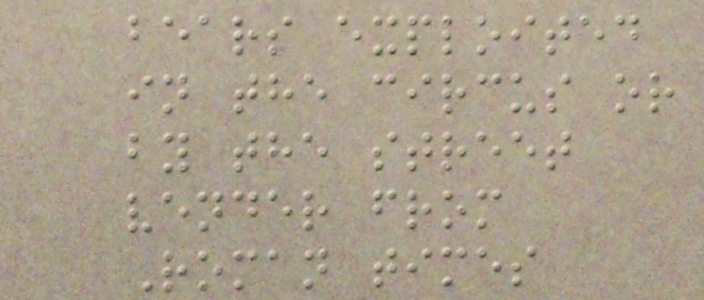bears exploited
in the circus or
by the street
vender from
Roman times
